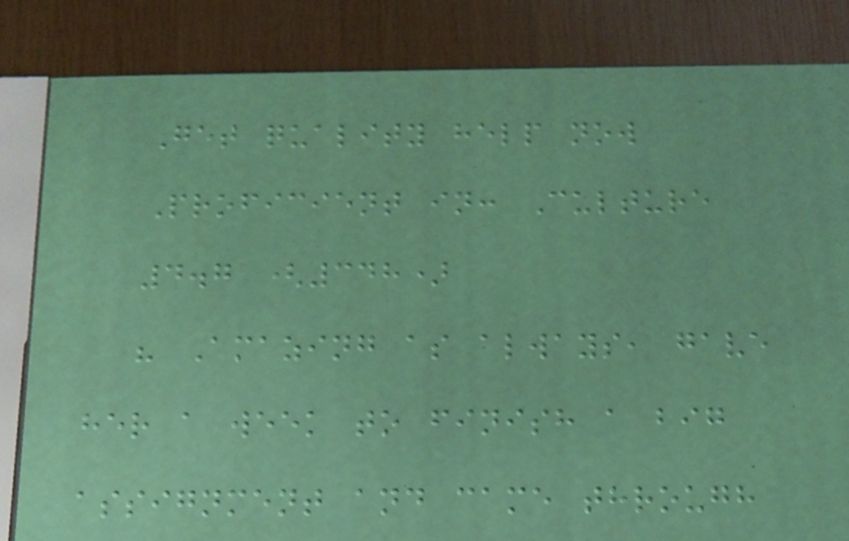Get quality help now
Proficient in: Culture
4.7 (348)
" Amazing as always, gave
her a week to finish a big
assignment and came through
